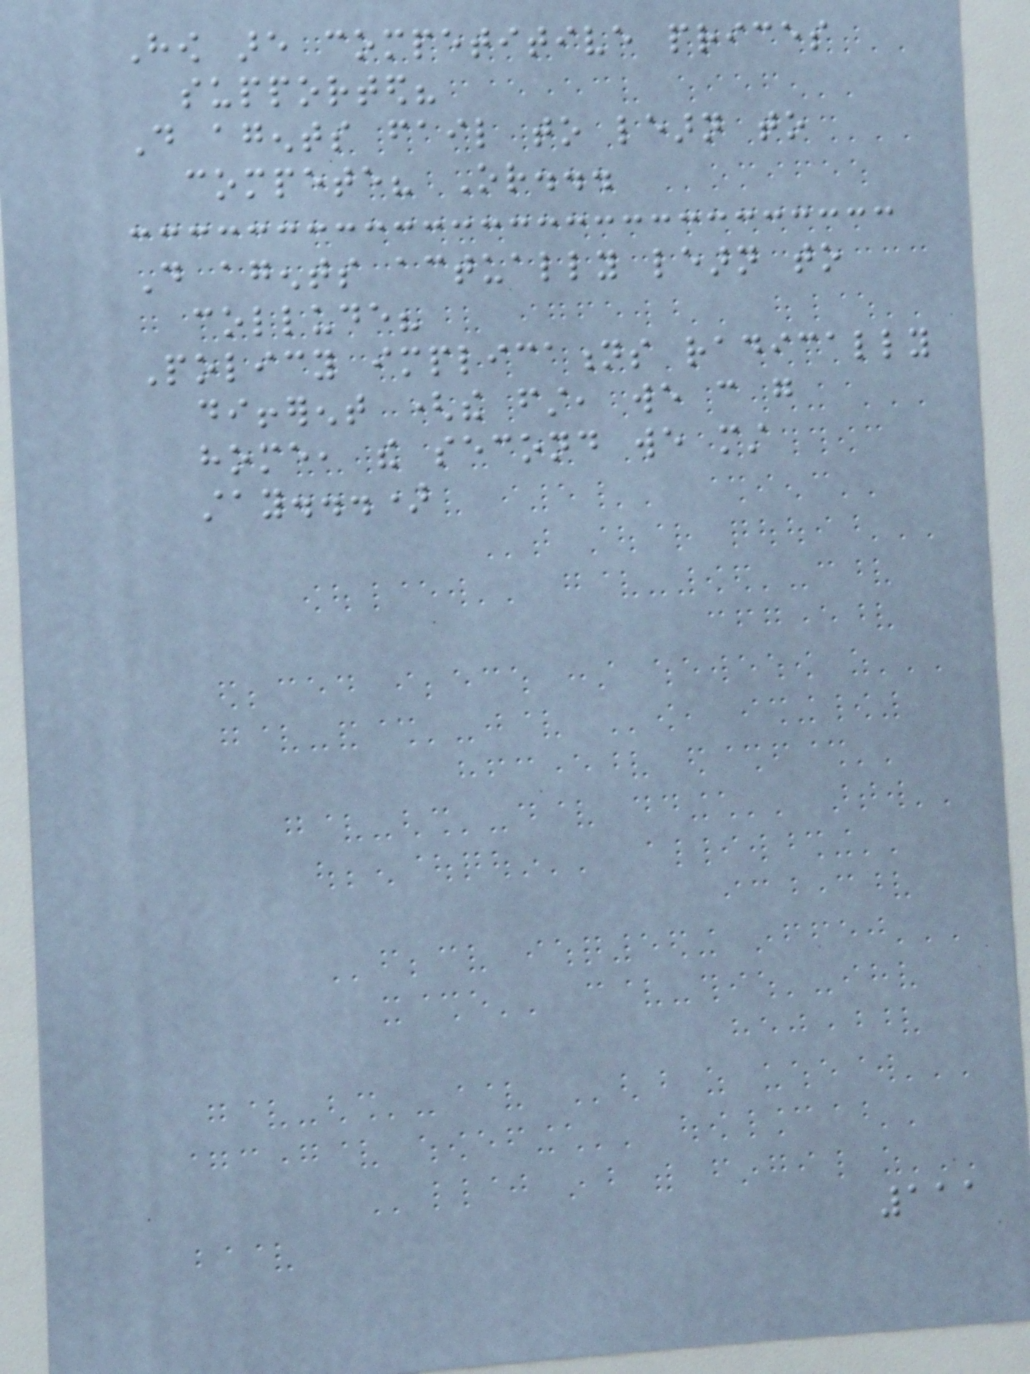How are competitive prices
supported?
Do agents fail to learn to
compete? Or...
Do agents actually learn to
collude?
Policy implications radically
different (the first, we can go
home, the second we must
stay...)
111
